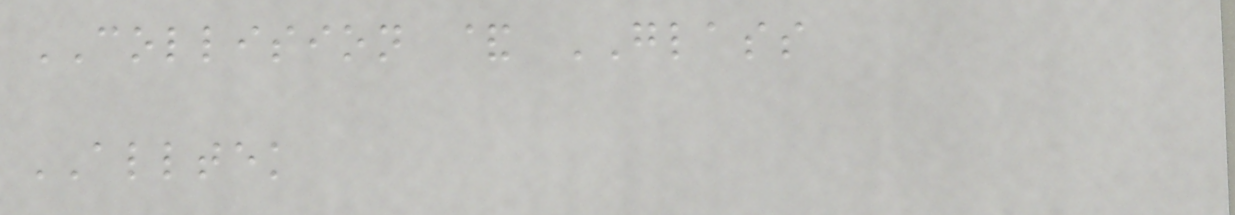COLLISION & GLASS
ALLTEK
